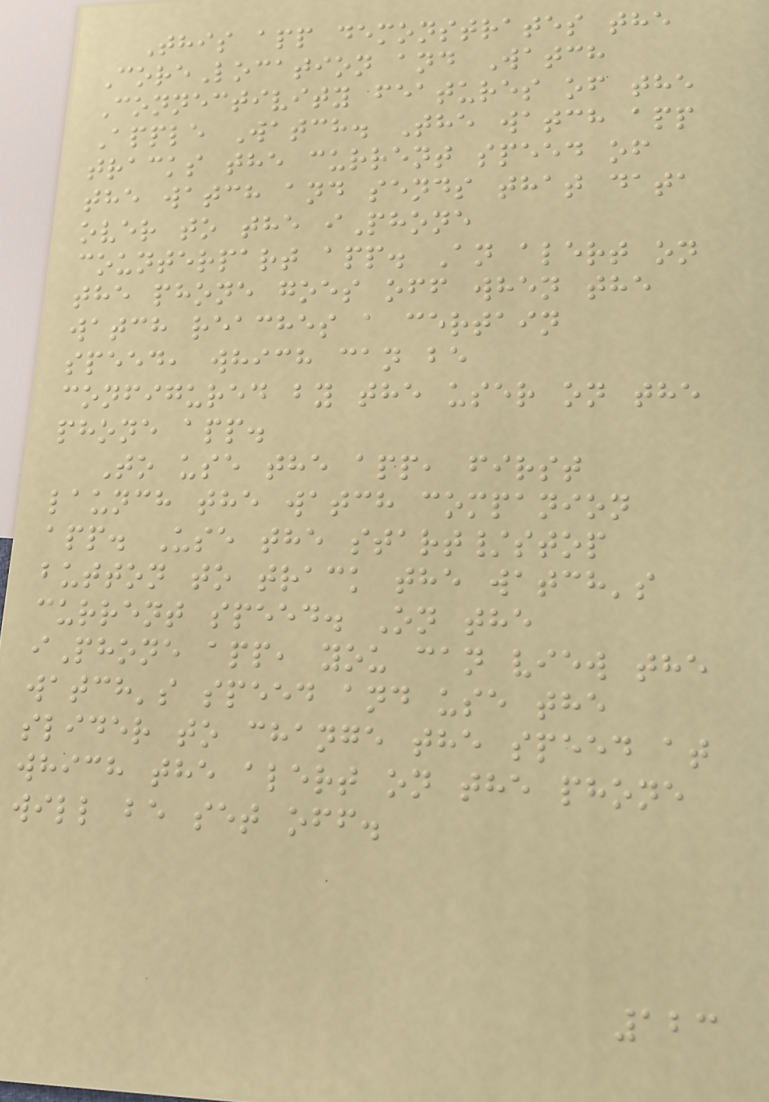This app demonstrates the
CoreLocation and Watch
Connectivity features of the
Apple Watch. The watch app
tracks the current speed of
the watch and sends that data
over to the iPhone
counterpart app. An alert on
the phone goes off when the
watch reaches a certain
speed, which can be
configured by the user on the
phone app.
To use the app, first
launch the watch companion
app. Use the start/stop
button to track the watch's
current speed. On the
iPhone app, you can view the
watch's speed and use the
slider to change the speed at
which the alert on the phone
will be set off.
123
